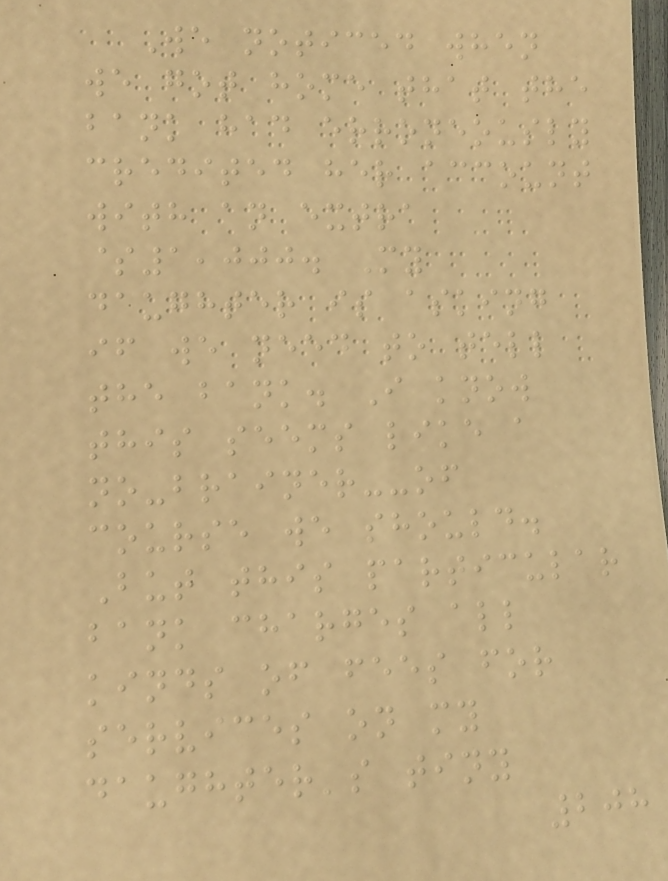We noticed when
we got home that the
bank had erroneously
credited her account
with an extra
$1,000. My
daughter is asking
if we need to tell
the bank. I know
this seems like a
no-brainer--of
course we should.
But this particular
bank charges all
kinds of fees for
services on my
daughter's tiny
208
